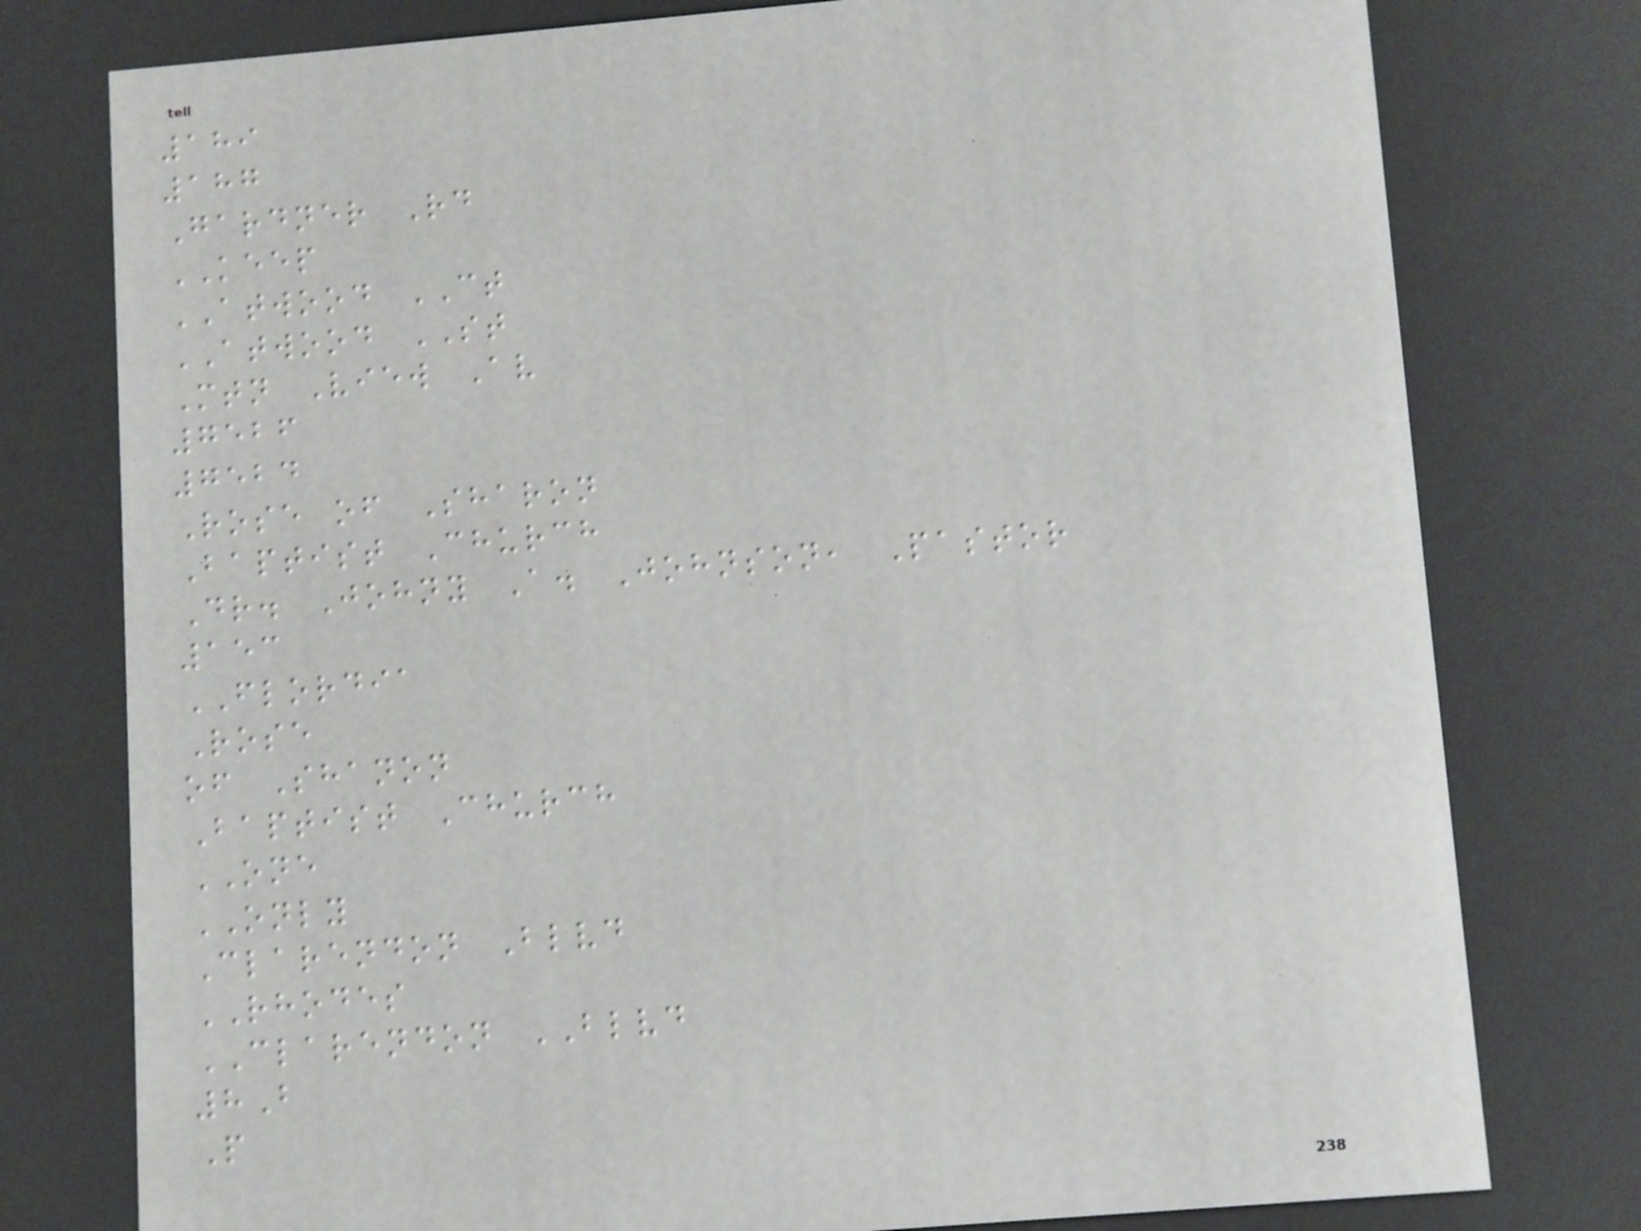189
187
Gardner Rd
KEEP
ATWOOD CT
ATWOOD ST
Mtn View Av
7526
7524
Rose of Sharon
Baptist Church
Dr. Johny A. Johnson, Pastor
153
FLORDIA
Rose
of Shanon
Baptist Church
ONE
ONLY
Clarendon Blvd
RHODES
CLARENDON BLVD
8B
P
